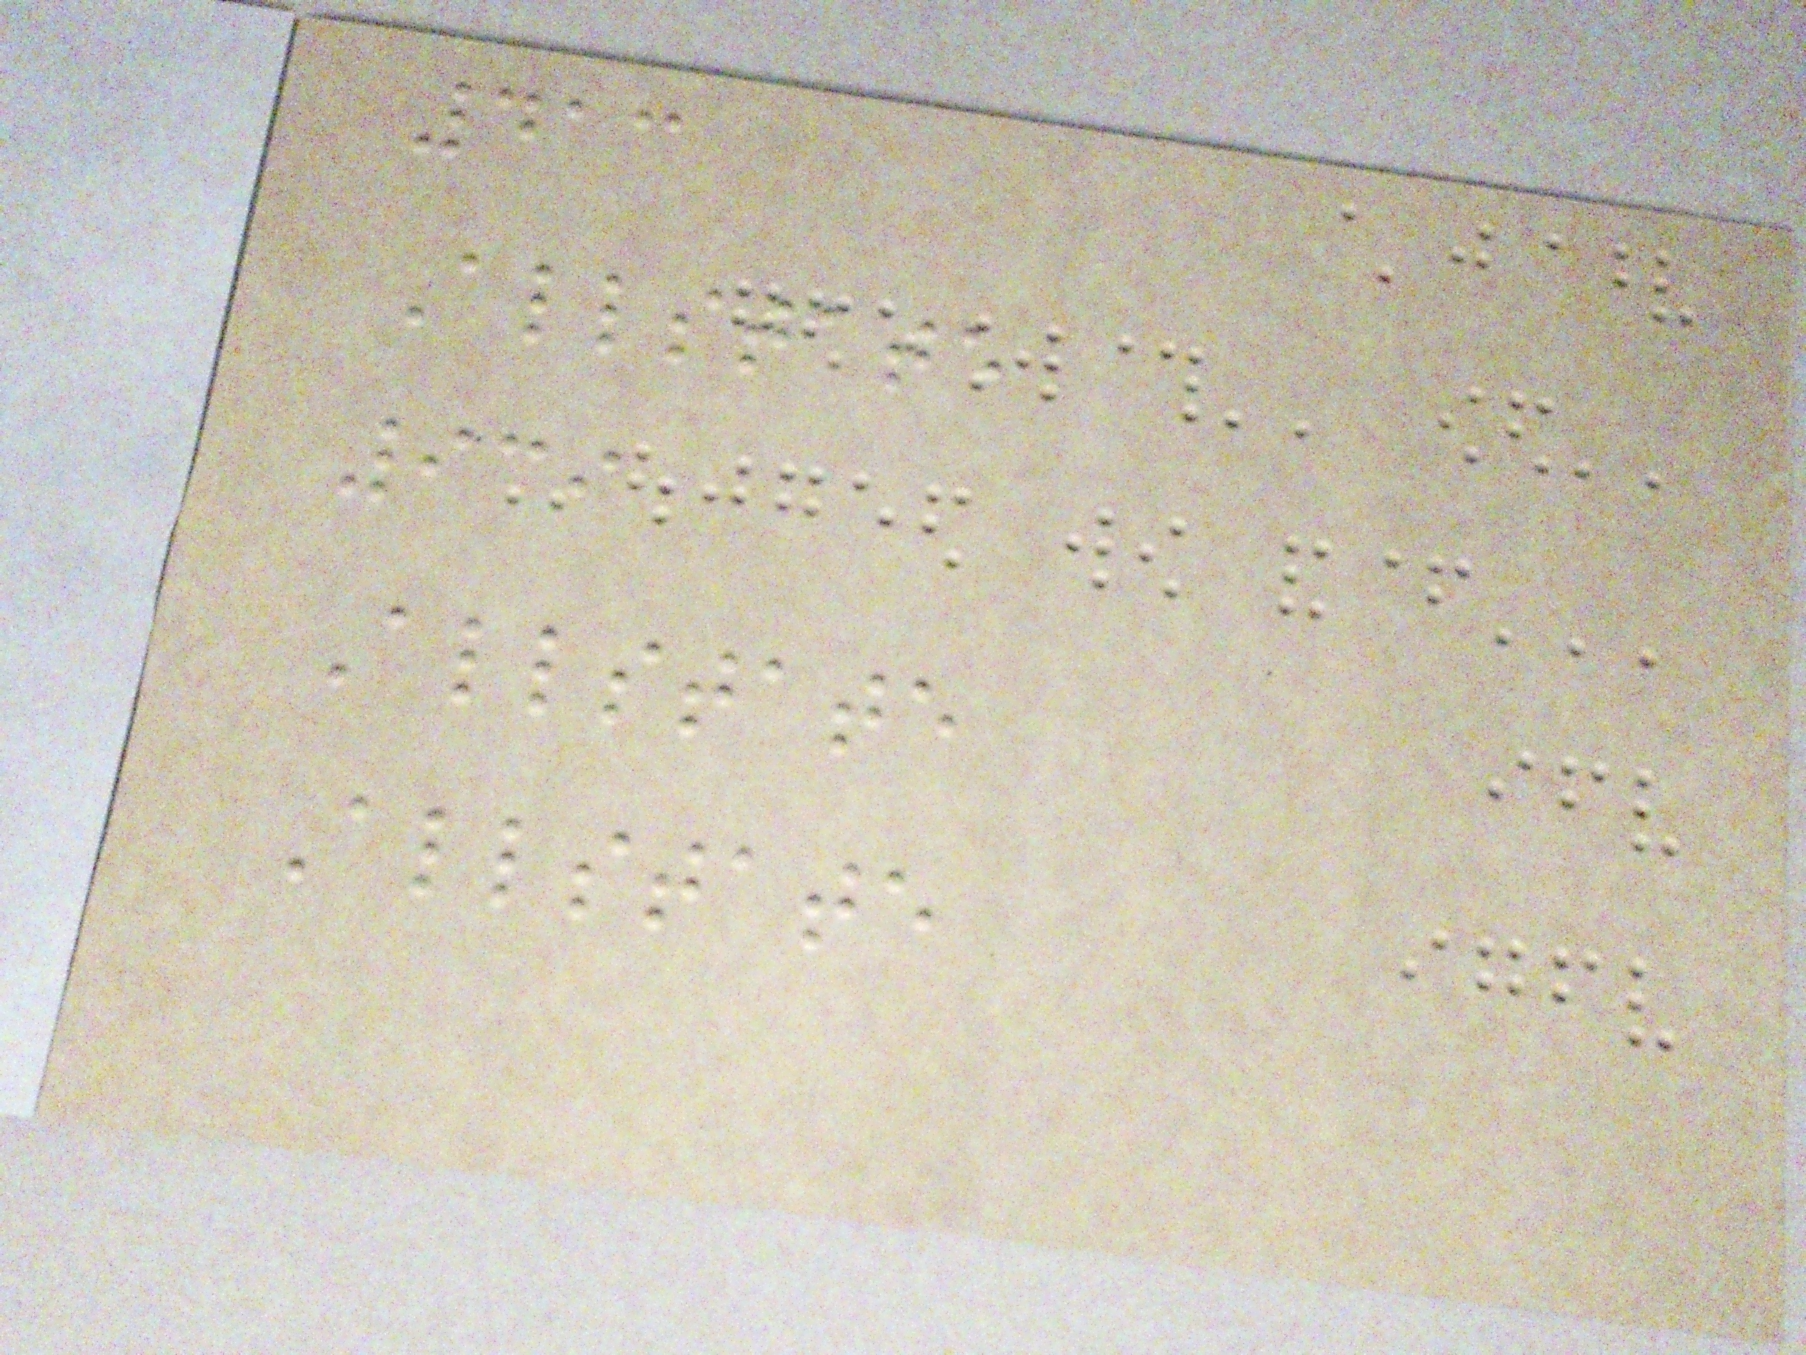413
Allstate
939
Allstate
Allstate
